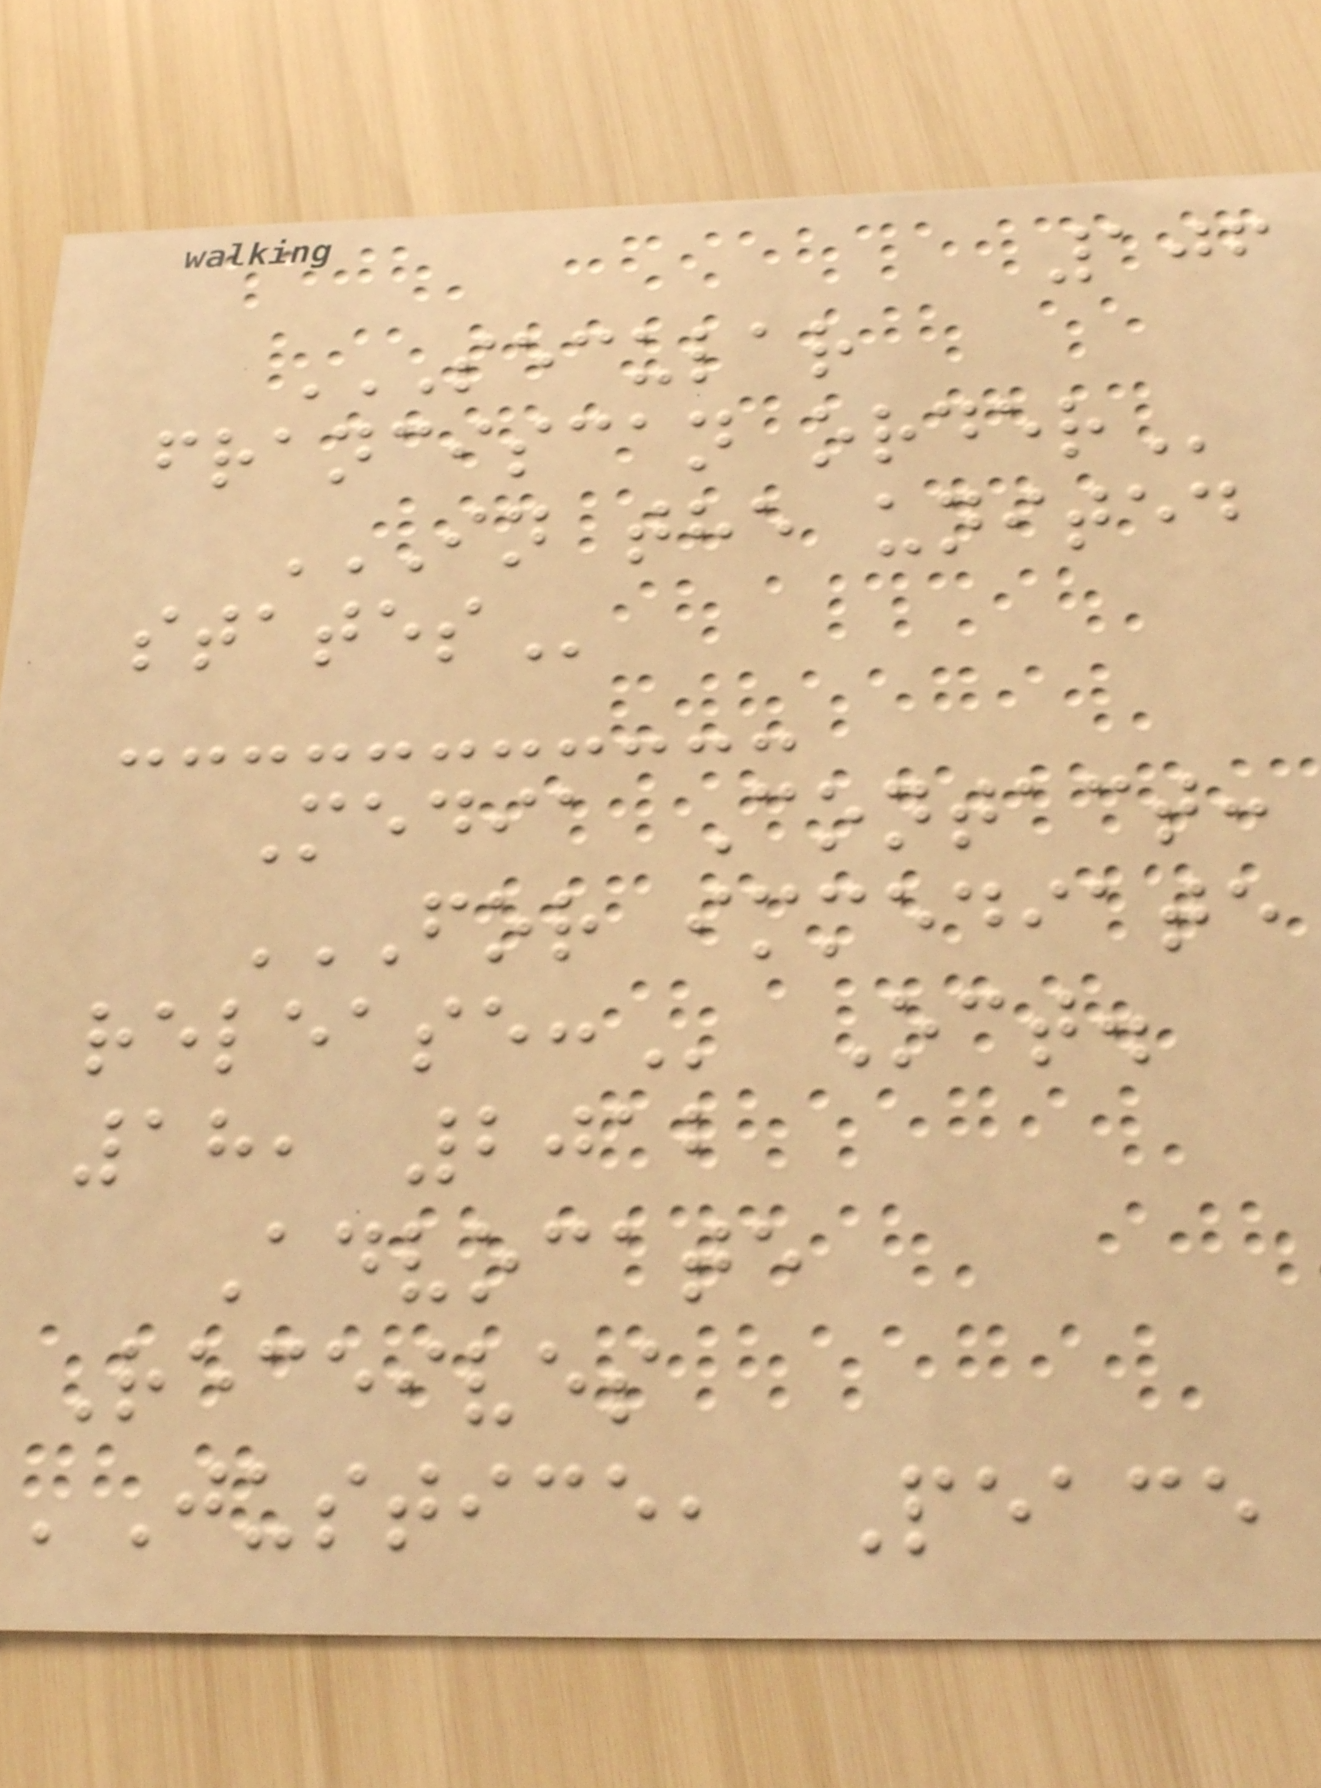106
SECULAR
FRANCISCAN ORDER
IN THE UNITED
STATES
Media Contact:
FOR IMMEDIATE
RELEASE: Oct.
18, 2012
Advocate
Receives
'Justice, Peace
